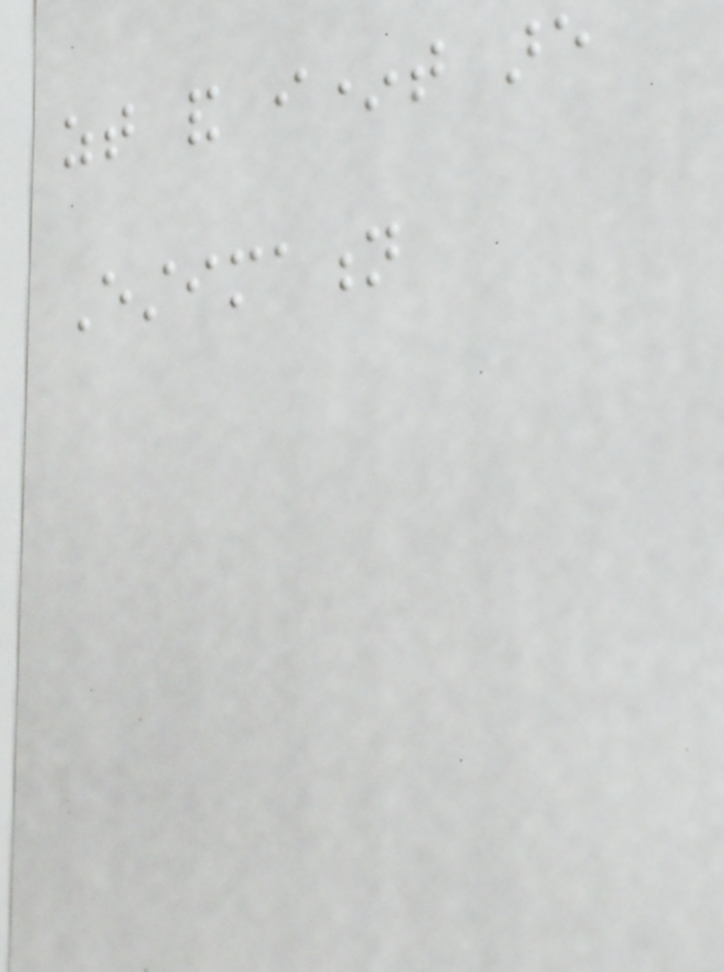zt and i*t are
Estimation
